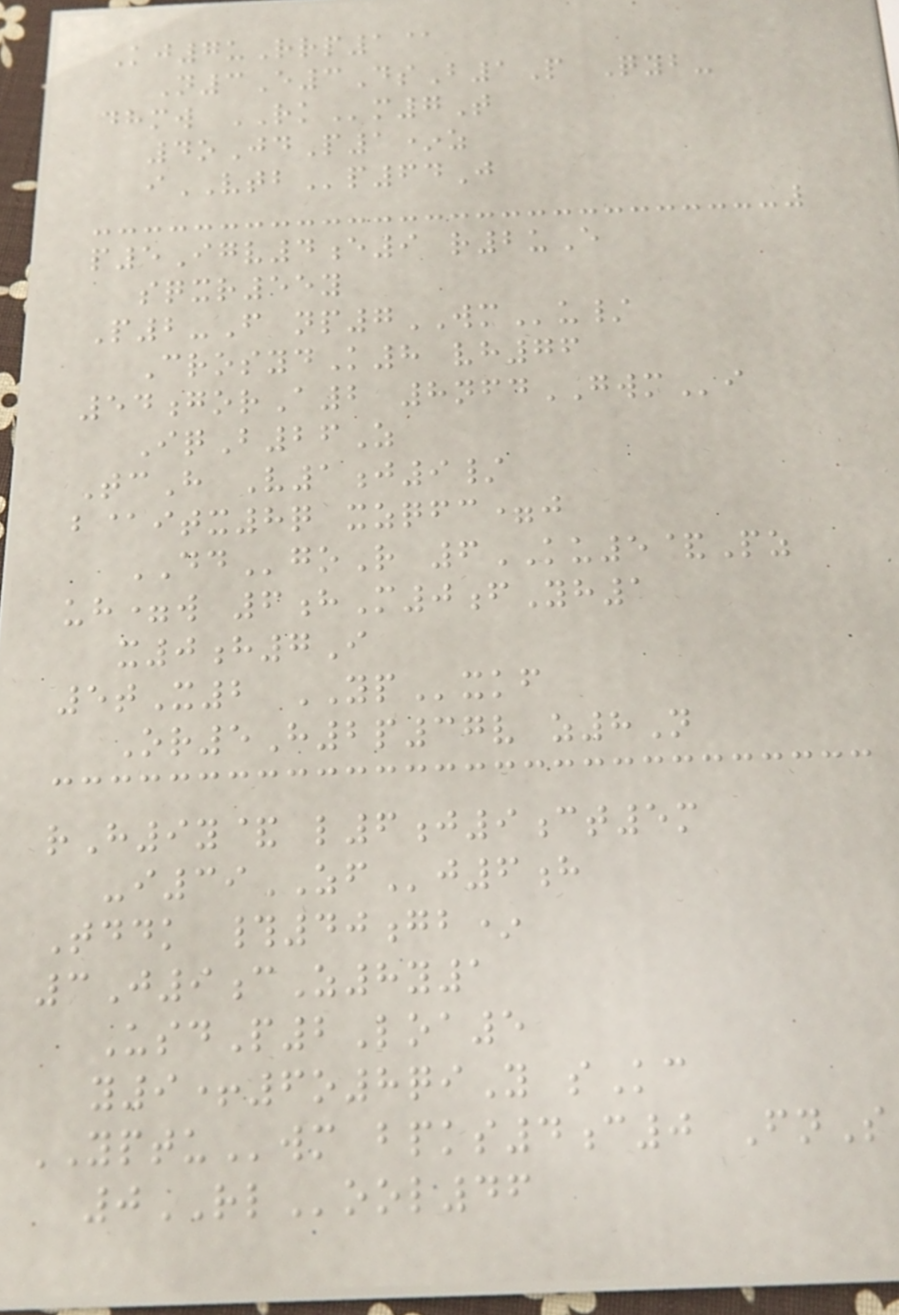Kj7uRrp1@
N3E3DsB1P Qyb-
dhmw RKm7T
4oJdP1*z
iVTBp64J
p5Igv4e9 r2uE
sqxr55y
P2-F np7WMu/
CrosydK8 vh76
54gorA2 8nfdGWMi
IqB26Z
TcH V1j9/
b@itx8q xzqfc=j
DDgoR 6KU5&Pz
uh=w 6hM0fYh1
x0h7I
5tX2 YPxkf
Or5H2p37v z8N
rH9y& l6j9ct5m
-i39ZFj6h
Tddk #40gb*
3J9cZ8y1
UsdP2Loa5
y9+6o8qiY sKc
YPTUwm bpks4c0 FnS
0RLool46
